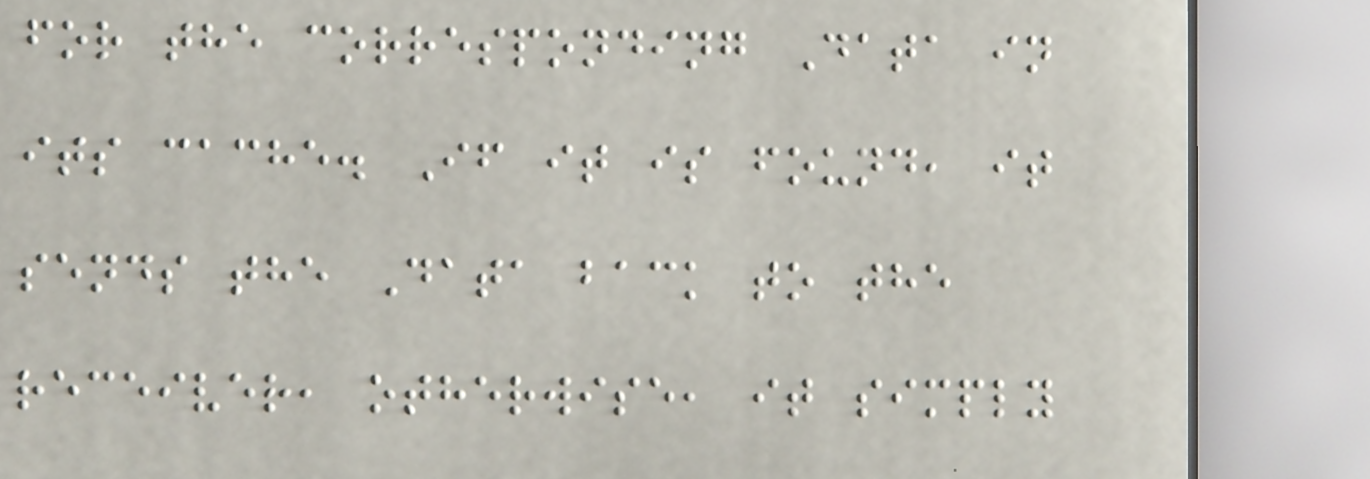for the corresponding Data in
its cache. If it is found, it
sends the Data back to the
receiver, otherwise, it simply
